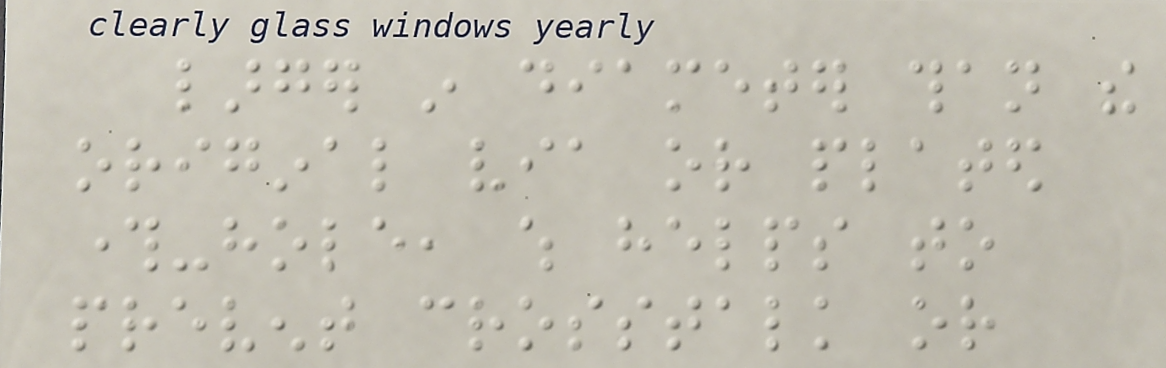larger in diameter than the
original via or plated
through-hole, which helps to
prevent crosstalk or
